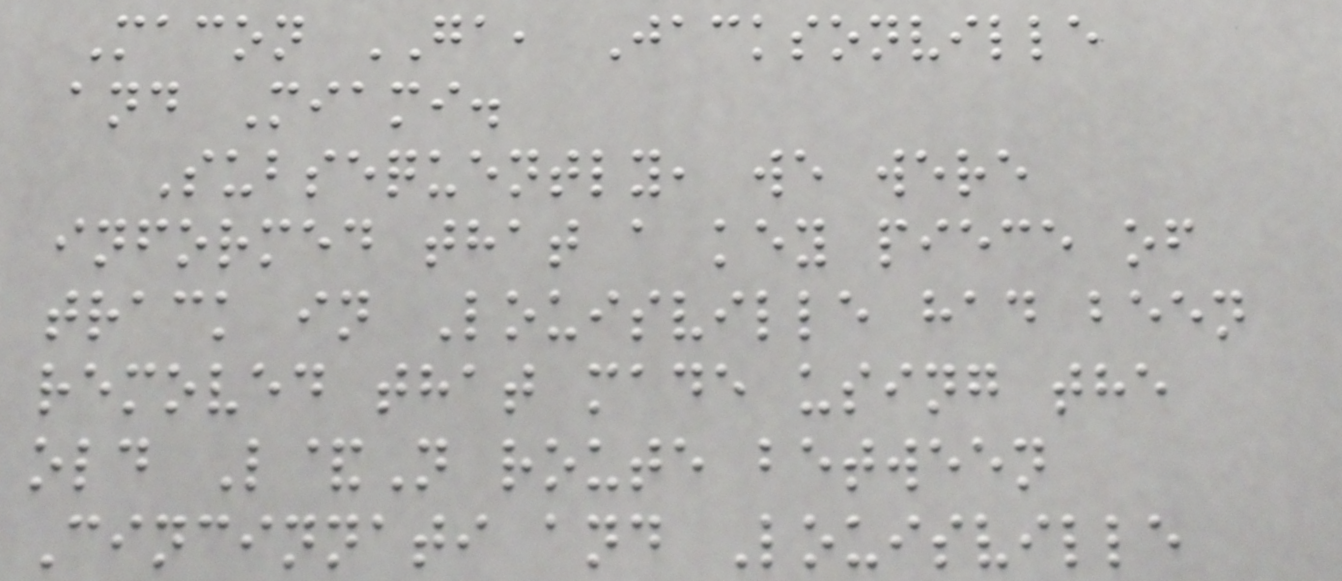Macon GA, Jacksonville
and Miami.
Subsequently, we were
informed that a key piece of
track in Louisville had been
removed that made using the
old L&N route between
Cincinnati and Louisville
